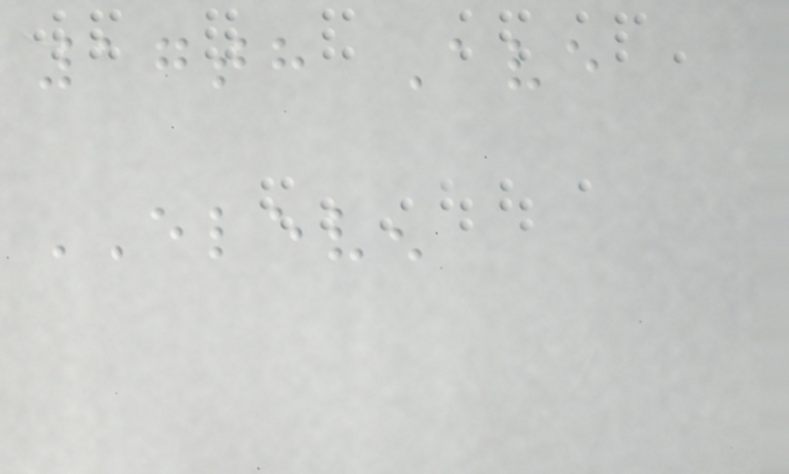17th Ave
ELEVEN
